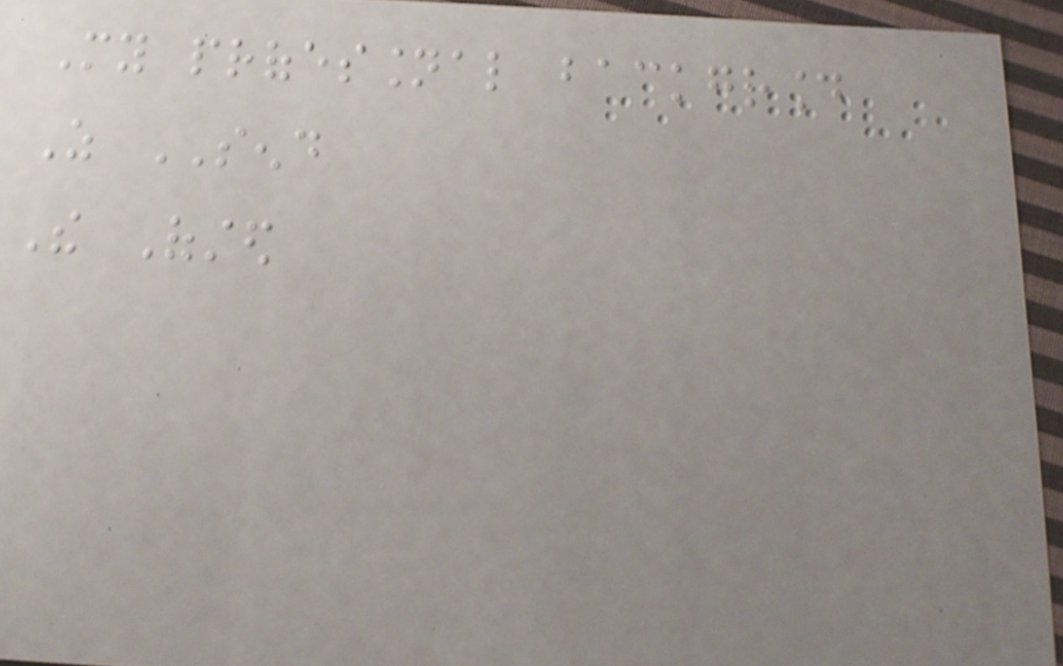My professional background
As SEND
The Ofsted
